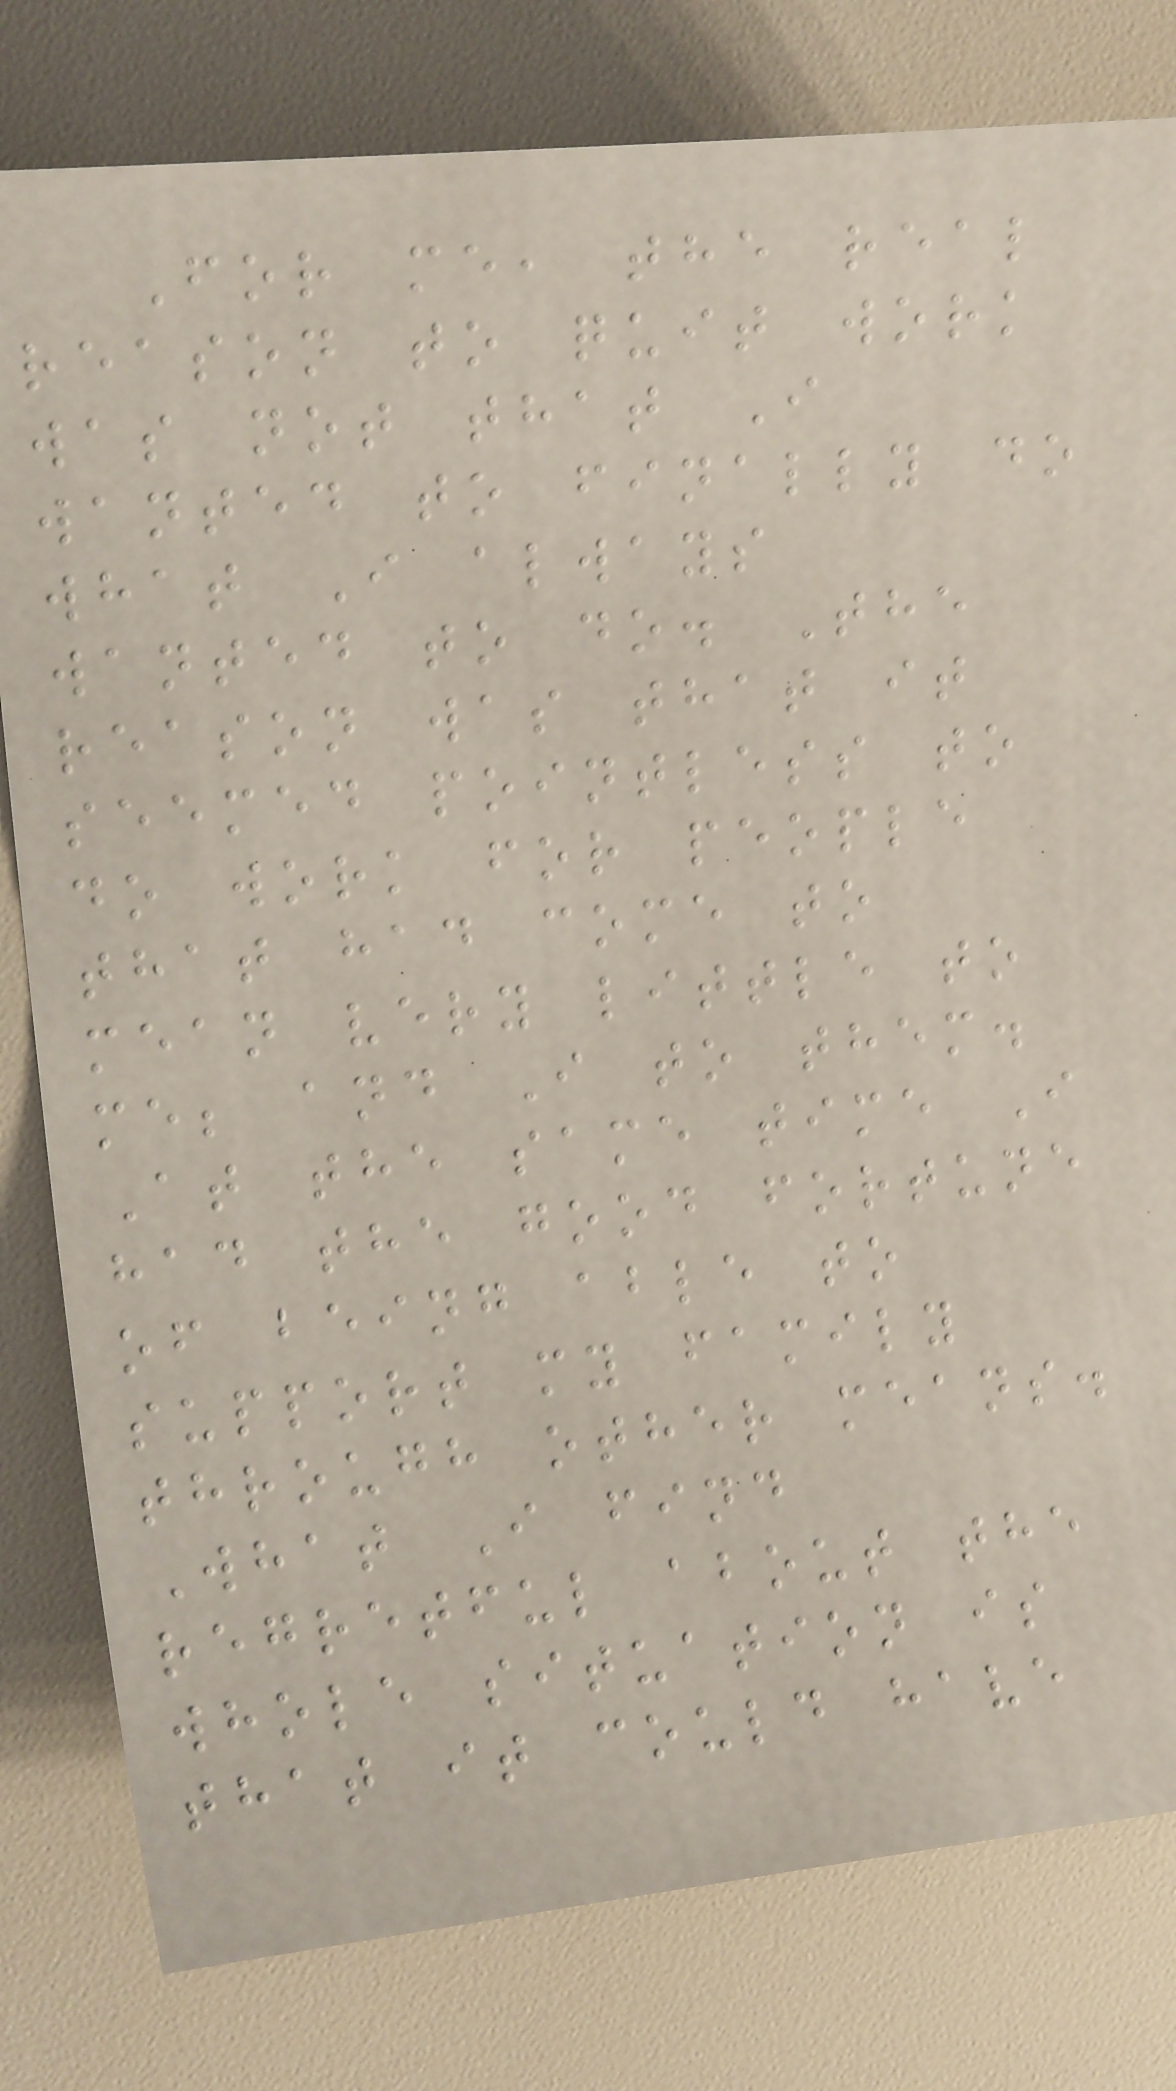For me, the real
reason to quit work
was not that I
wanted to finally do
what I always
wanted to do. The
reason was that it
seemed pointless to
do work for people
that had come to
mean very little to
me; and I to them.
At the same time I
had the good fortune
of being able to
support my family
through other means.
What I find
regretful about the
whole situation is
that it could have
